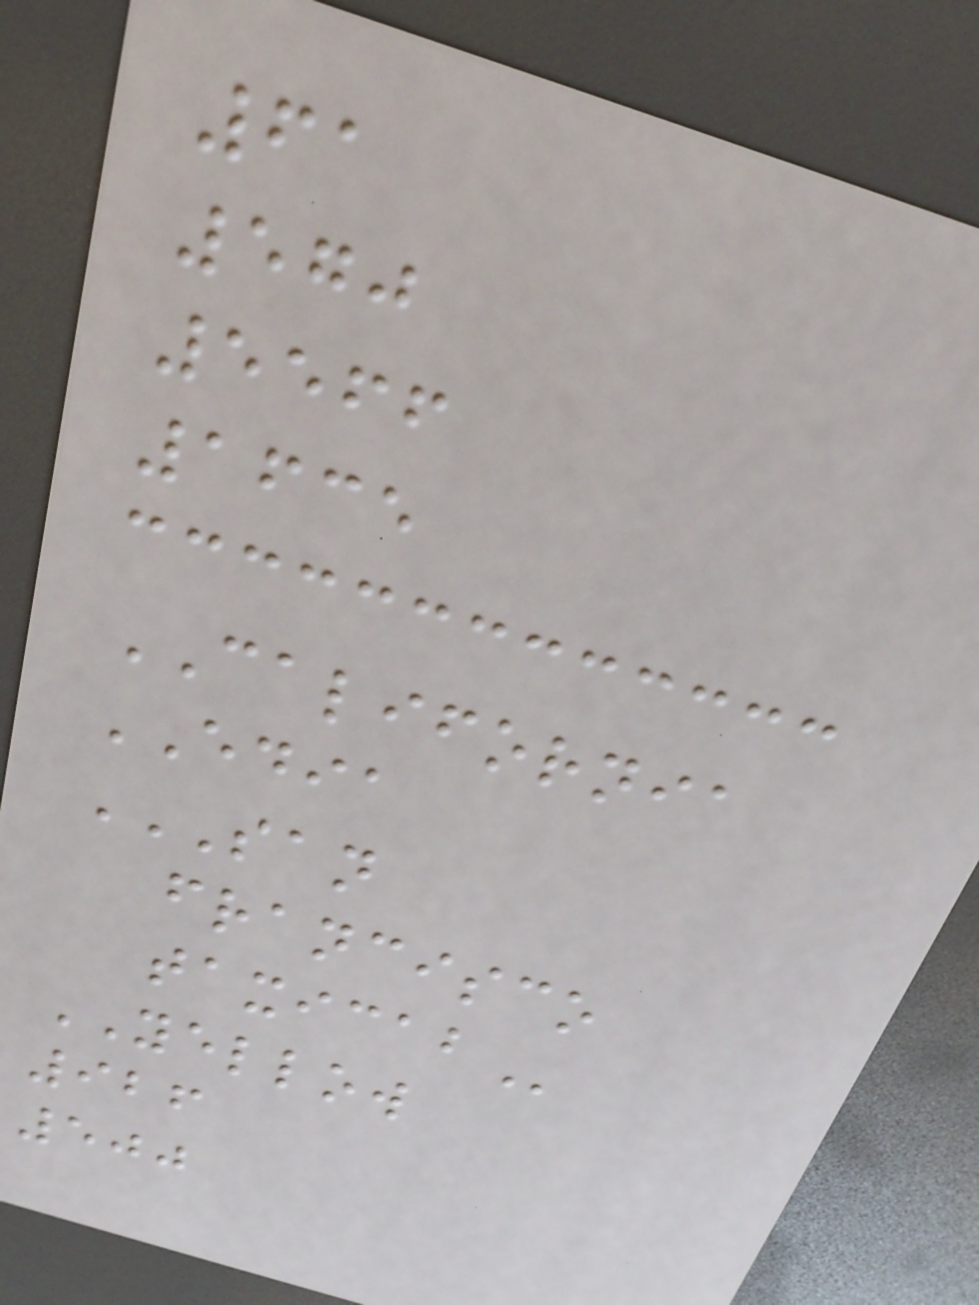61
570
5566
1635
CALIFORNIA
EDIA
SAN
FRANCISCO
TAXICAB
YELLOW
926
500
